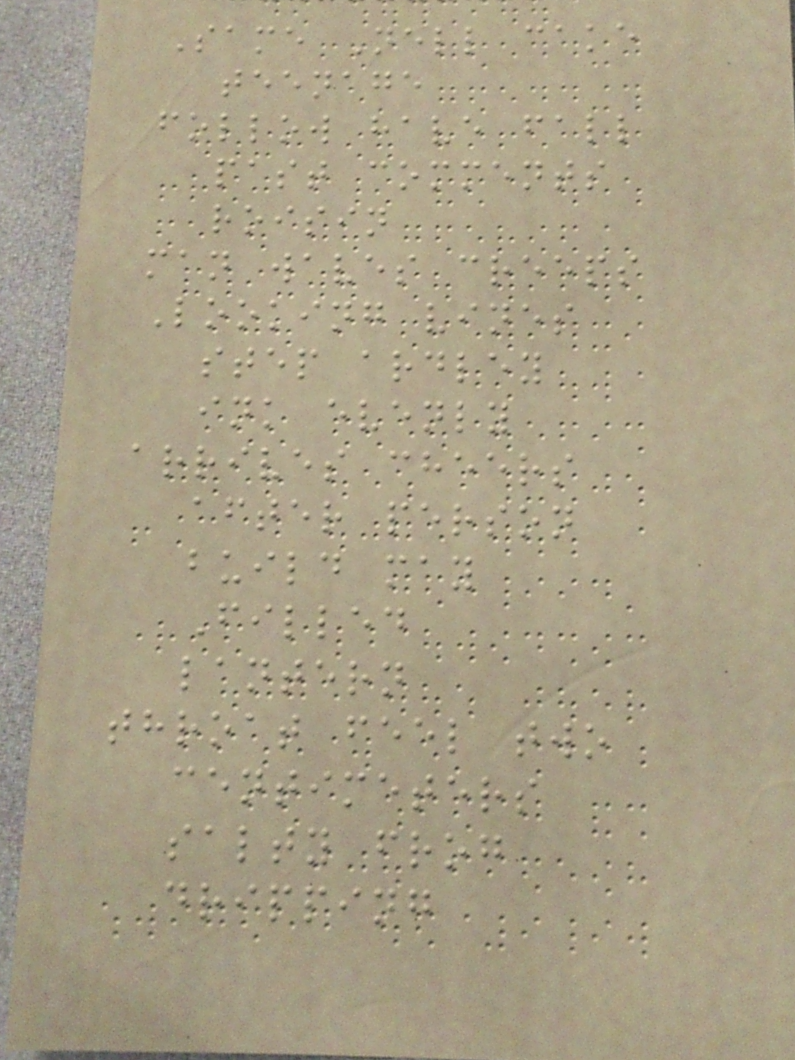Same Nell cake
teenage
follow have fall
past comments
roisin
man waves creeps
Looking vines
step ardley
ink evenly
arrives cheers
after person
build may
Filled
lantern
throat feel two
centimeters
salty frog
dripping
